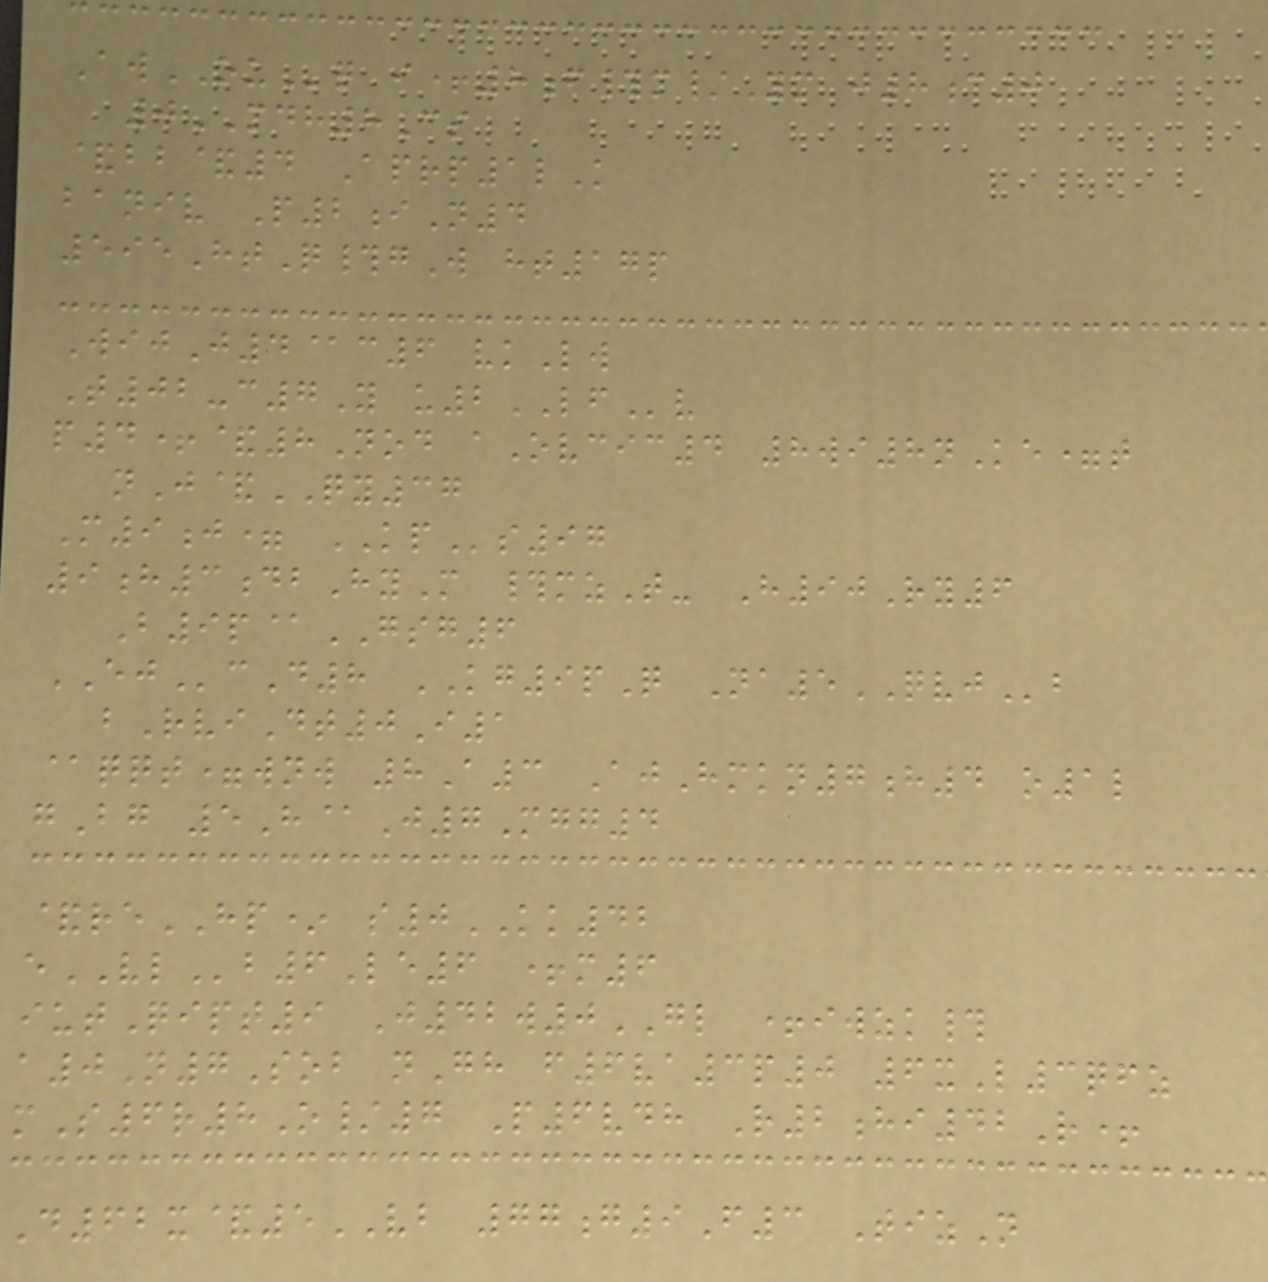AwOUq i+8f#m/Ym j8c0
0MDH8Cs
&bb&4 Aprp1lK
baniv P2iN4
595HtQ#gW ht17p
WijJ4@c6 vkLw
T02-c7Y u2LFv
p4+&8Nod aOvcic4 8wi8nKe=t
nJ&QY37
M9j= KPs97
9h3dbHyM #mzT- H90Ry6
B9p@GSG6
EJcD8 KG9pQ Na5QVJb
bRviDt0I1
@qqt=wnw 8A3 AjHmkn7h4 o1l
gBg 5H@J7Mgg4
&reHP* s0KK42
eVLb6Le6 +m6
iutQipt9 J42w0GL +iwzk#
a0N7Sob nGh f6va3p0 6xL3qfz
mS6r8O/7 P6vdh R2hi42R+
D62x&5VB 77g9F3 TizN
